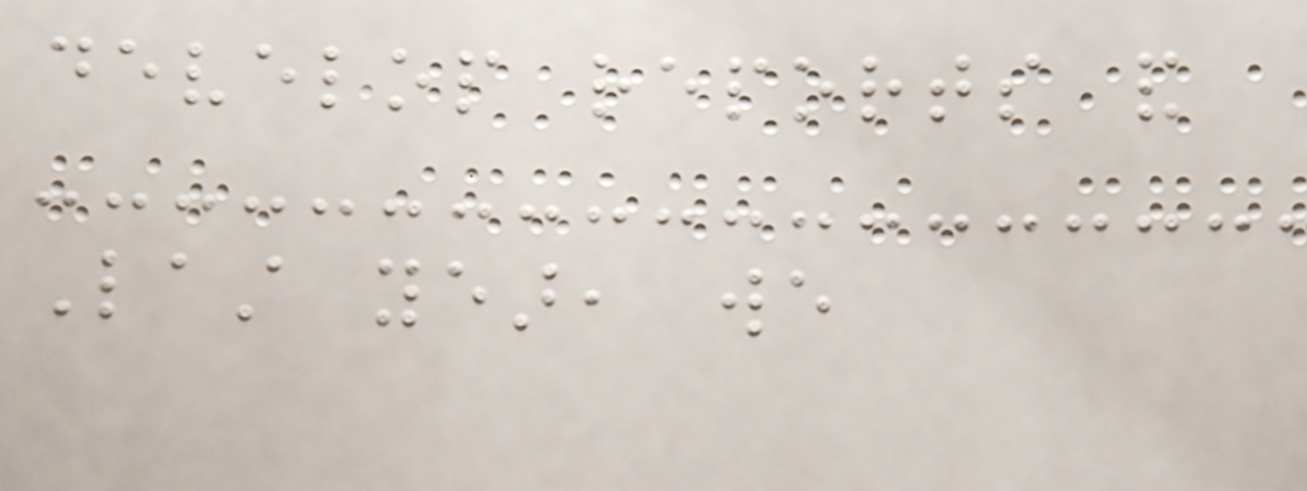develop reports and
Last year, we
